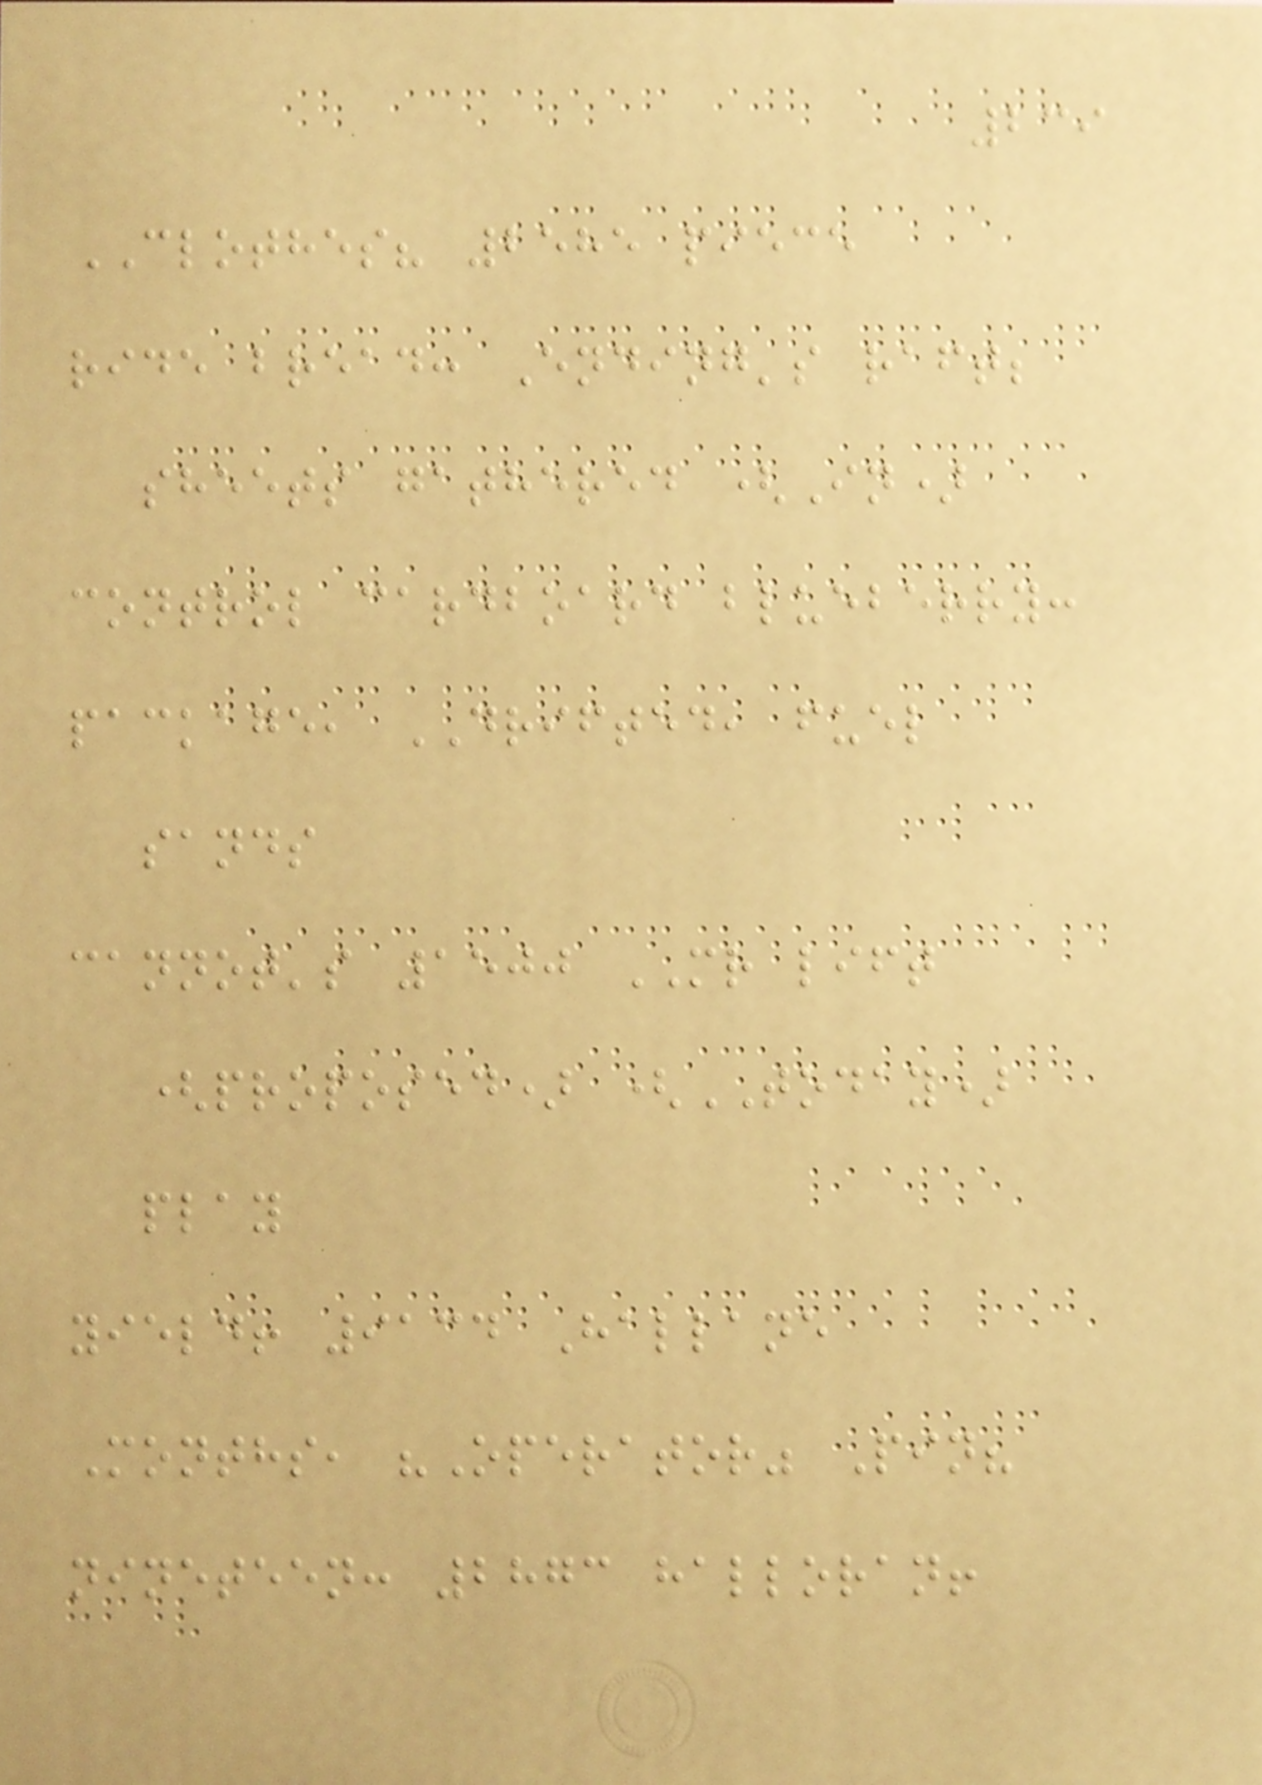239
CLOTHES? 2585 piece
ride bread: Ending's raft;
sheets gathered (In)
control cardboard blueberry:
package, DRIFTED, fuel
sands
cannot's 1500 MR lift
(proposed) (TODAY)
play
yield! 9134 Hallane
Months, "Operator" Pin?
nineteen: 2873 halloran!
